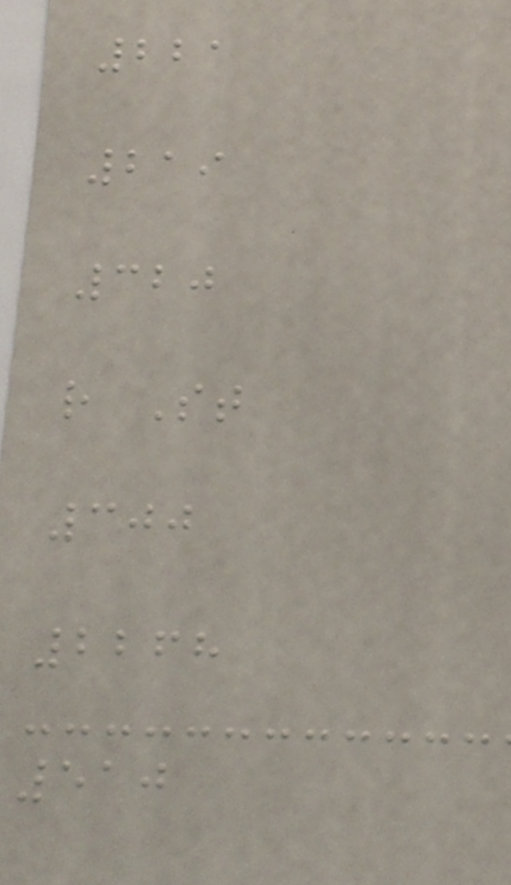221
219
320
r St
300
2268
510
